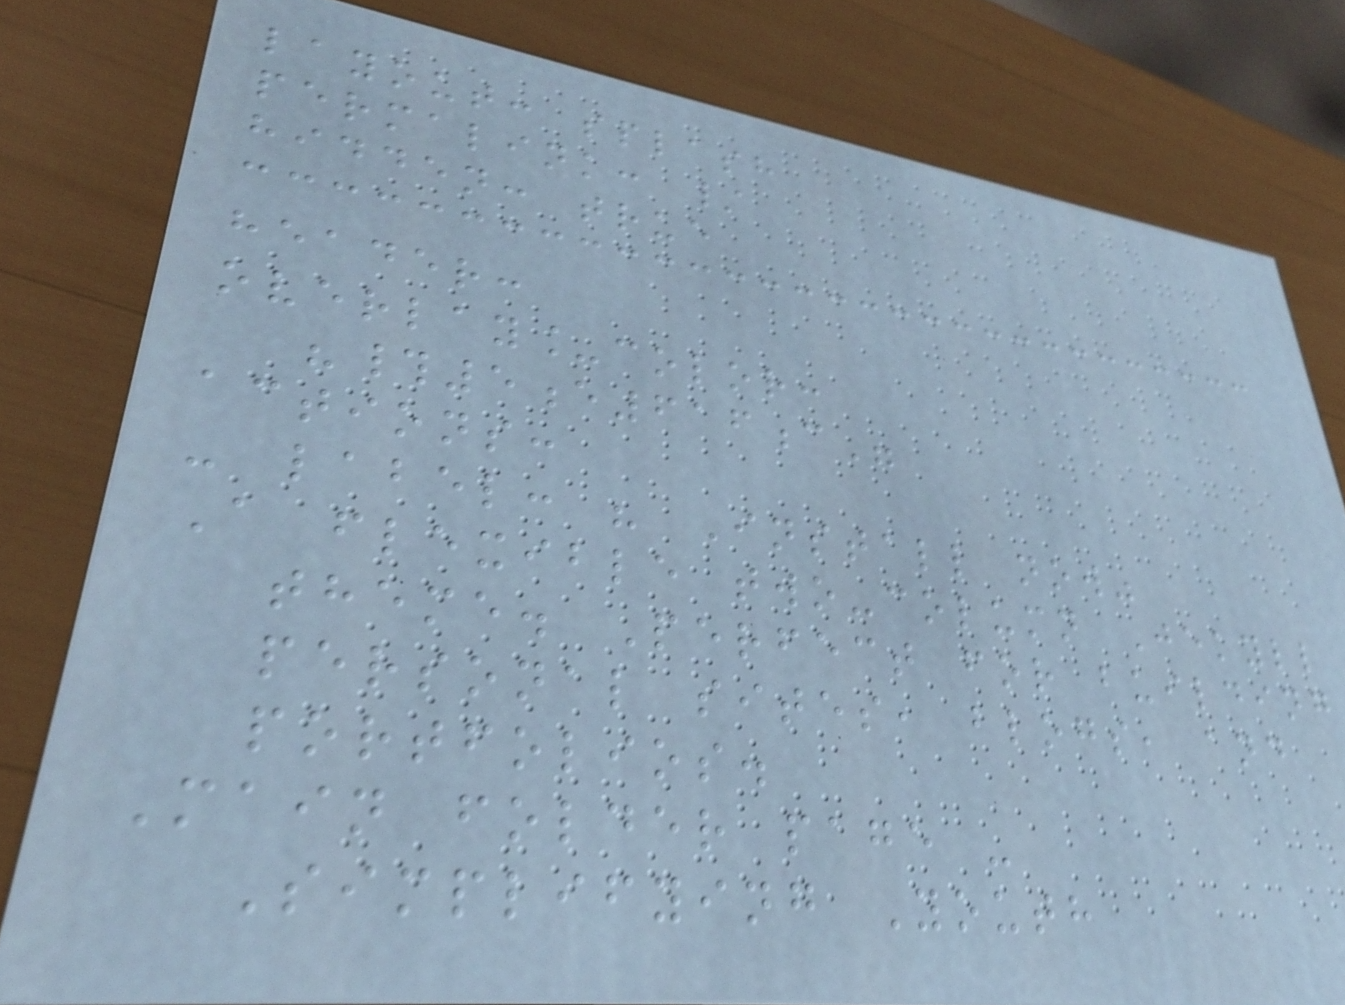layout: splash
permalink: /
hidden: true
header:
overlay_color:
"#5e616c"
actions:
- label: " Install now"
A flexible two-column Jekyll
theme. Perfect for building
personal sites, blogs, and
portfolios.
Main folder page -
Simplifying Youth
